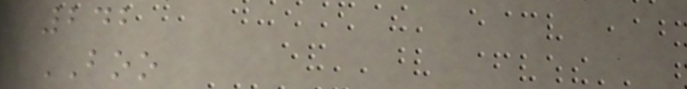242
BOO
